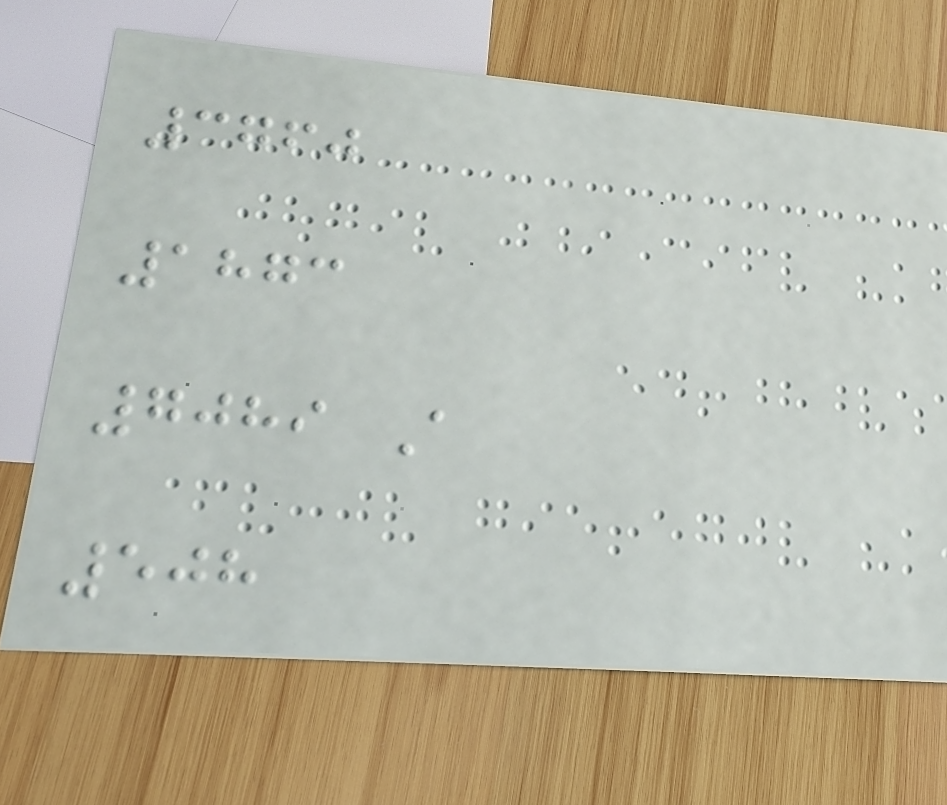3760
1873
7089 A
508
